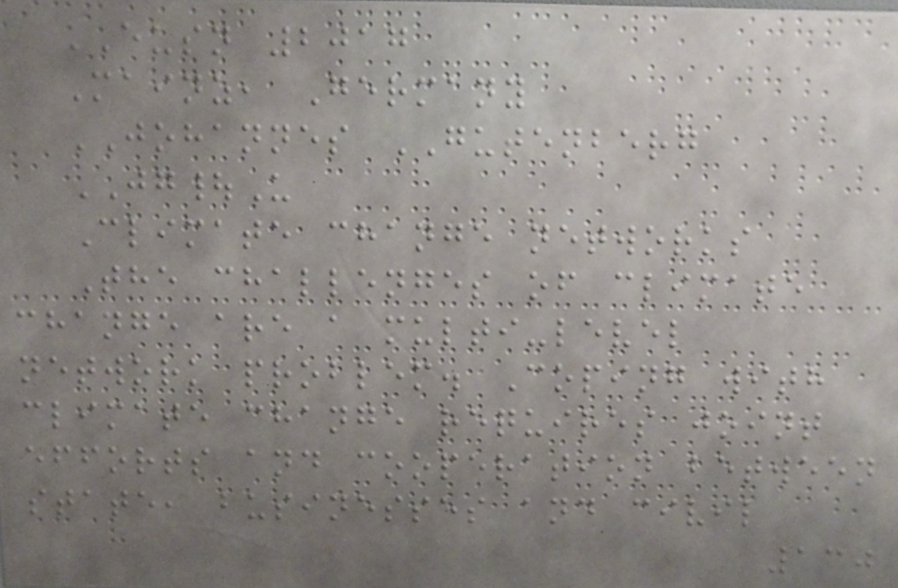EUSN 2017
Mainz, Germany
JOHANNES GUTENBERG
JG|U
Climate change networks
The challenges of climate
change are a multi-level
network problem. Coping with
climate change requires joint
efforts and cooperation between
state, businesses and civil
130
